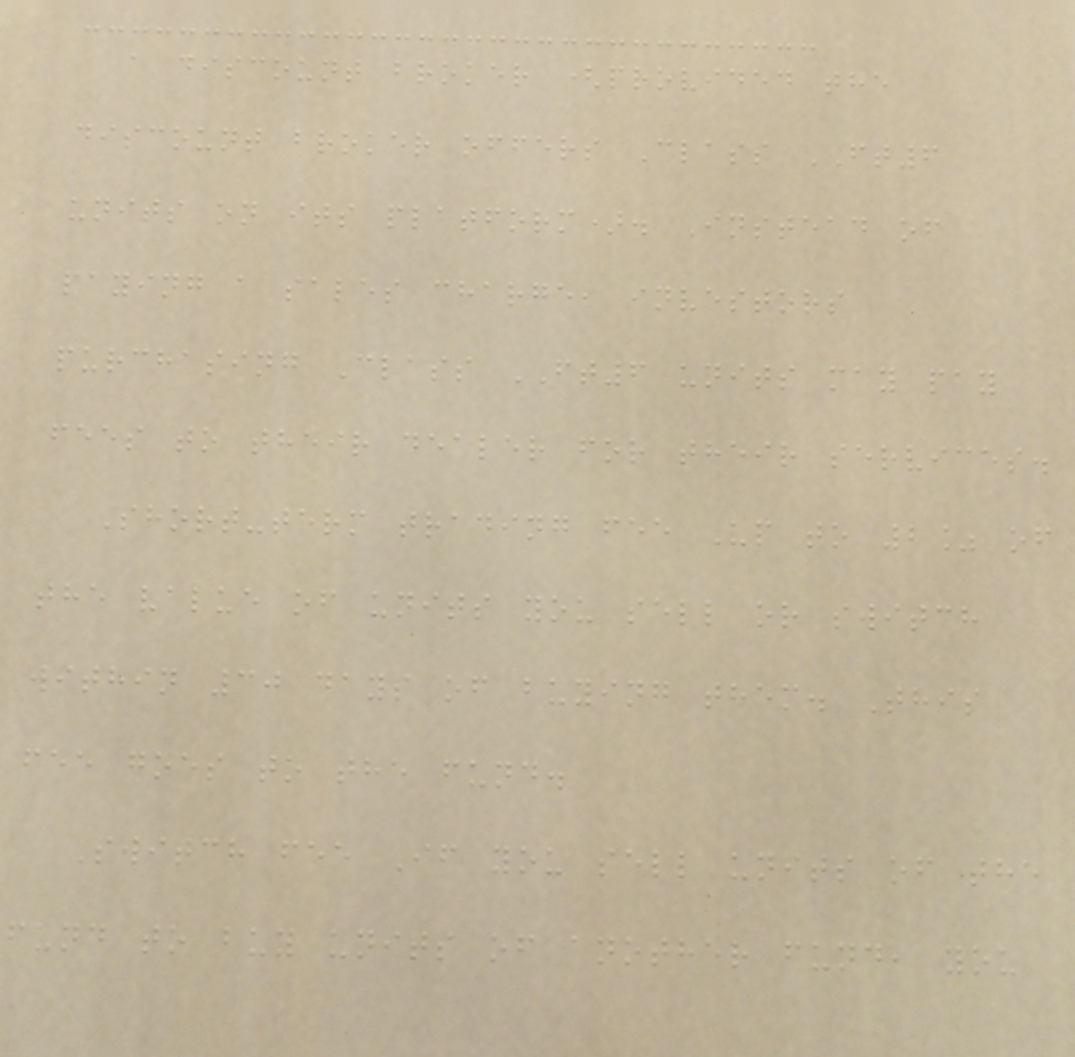a discount broker (provided the
discount broker offers Class FT6
units on its platform). Instead of
paying a sales charge, investors
purchasing Class FT6 units may pay
fees to their dealer for their services.
Short-term trading fee Up to 2% of
the value of units you sell or switch
within 30 days of buying them. This
fee goes to the fund.
Switch fee If you sell units of the
fund to buy units of another fund, you
